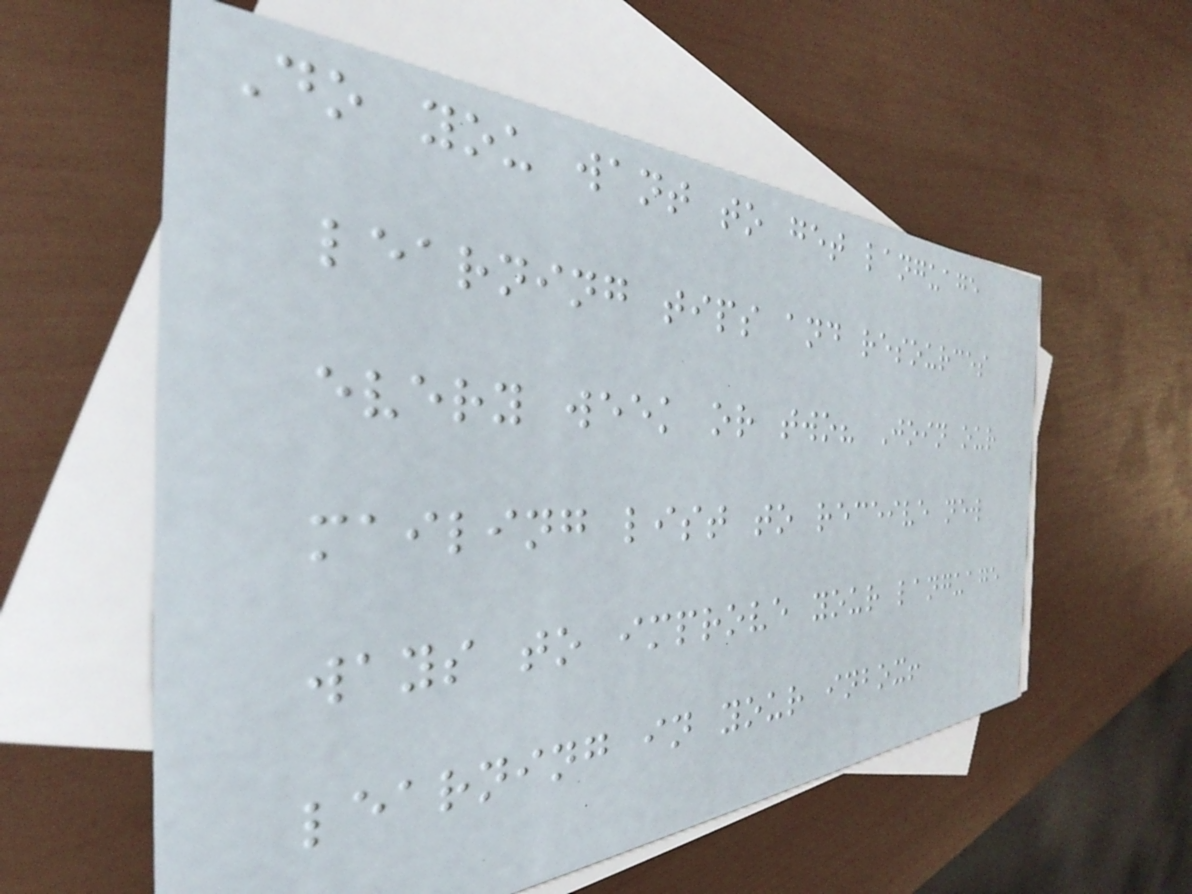Do you want to get language
learning tips and resources
every week or two? Join our
mailing list to receive new
ways to improve your language
learning in your inbox!
